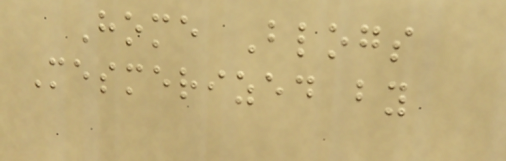Home Blogs
Mesmerized by
